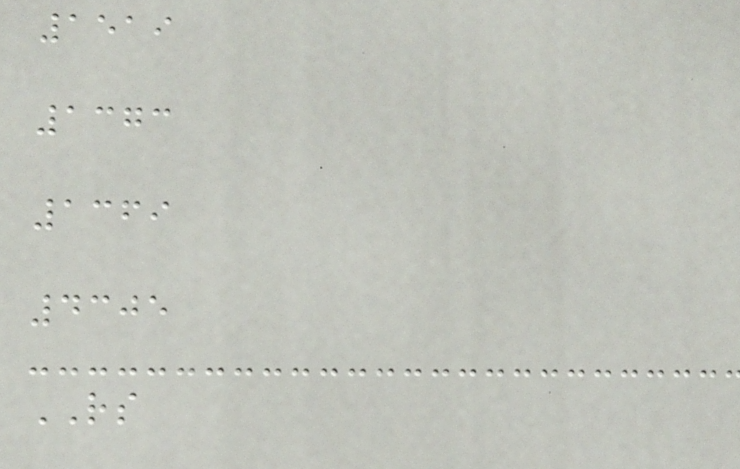1519
1373
1369
4305
RS
